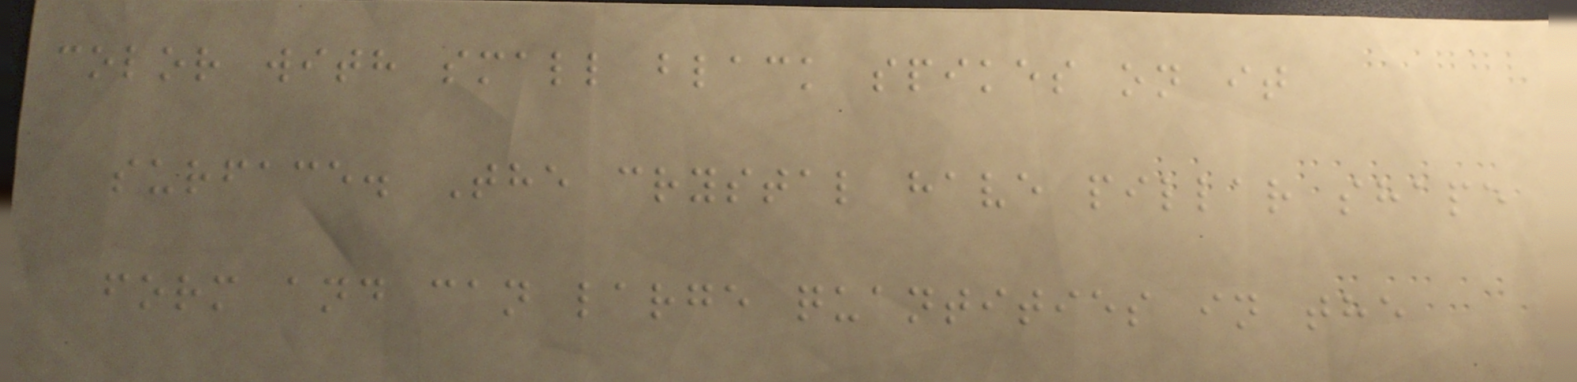color with small black spikes on it
surface. The crystal have pillar shape
form and can large quantities in the
